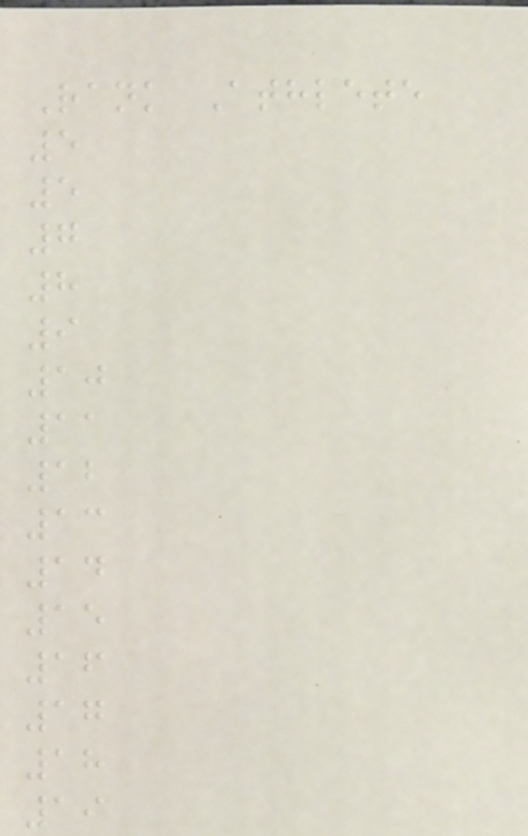Rank Athlete
5
5
7
8
9
10
11
12
13
14
15
16
17
18
19
